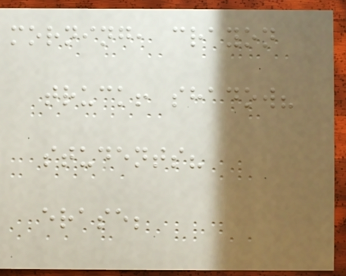morning, crayon
truck! shadow?
students?
erase;
